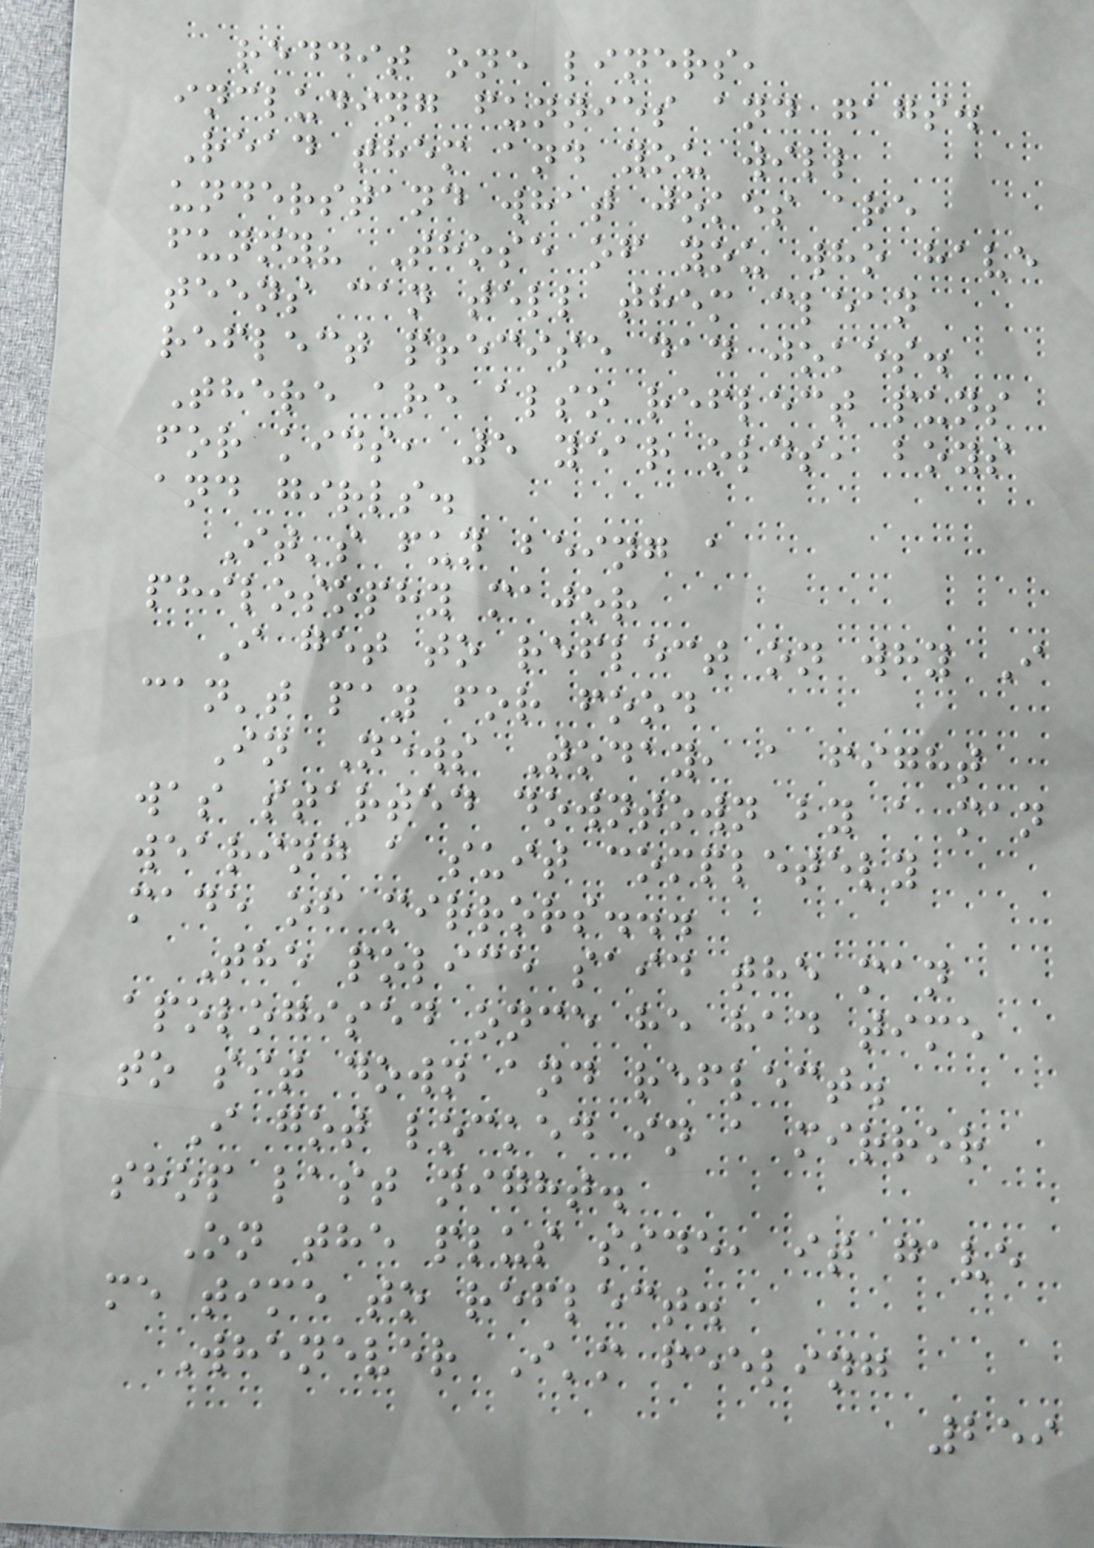reddit one liners,
including funnies and gags.
Read them and you will
understand what jokes are
funny? Those of you who have
teens can tell them clean
reflect precise dad jokes.
There are also reflect puns
for kids, 5 year olds, boys
and girls.
It's fun being a
philosophy major
I get to reflect on why I
can't pay for food
In News Today, a fight
was started downtown by a man
wearing a suit completely
made of mirrors...
The police said the man
apologised once he had time
to sit down and reflect.
I got locked in a mirror
shop last night.
On the plus side, it gave
me time to reflect.
Whenever I'm feeling
259
